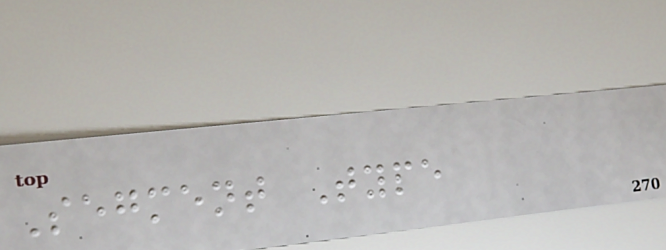Segment Type
